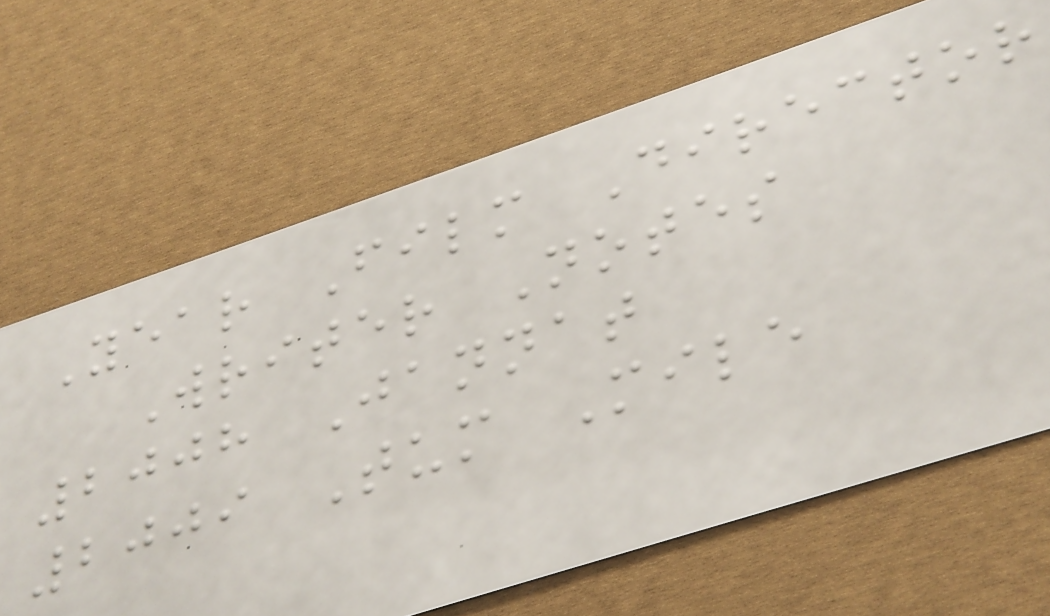Year Film Director
Writer Notes
2008 Jannat
2009 Tum Mile
